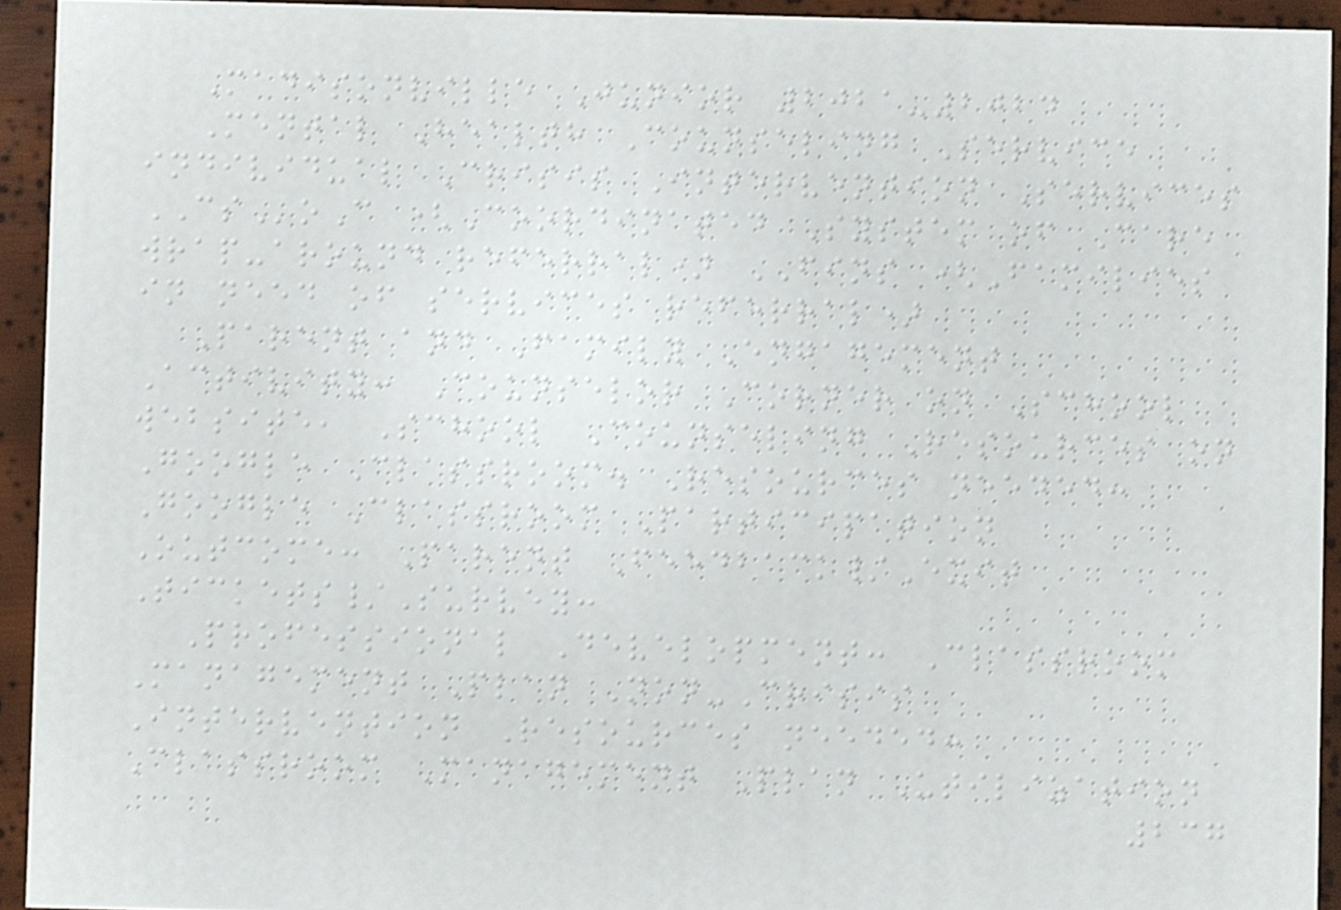Madisonville Junior 2021-2024
Mental Health Counseling Service
individual Crisis Intervention Services
CSoC (Coordinated System of Care
wrap-around referral) FINS (Families
in need of services referral)
Parent and Family Engagement
Activity: Counselor Corner on School
website, School Counseling Resources on
Google Classroom. Resources needed:
Google Classroom Participation
Outcome: Parent Feedback/Exit
Tickets/Survey:
Professional Development: Classroom
Management Plan Non-Crisis
Intervention Resources needed:
Classroom Management Plan Utilization
237
